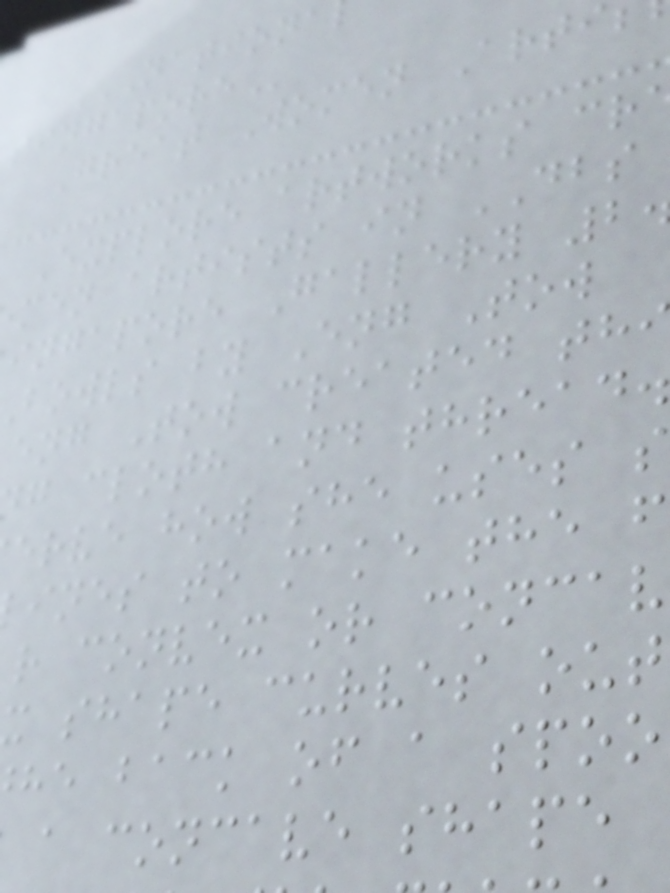Great Women Arti
Explore artworks cr
men artists in DBS
ingapore Gallery 2
bowls by Eng Tow
eng Tow created th
g cloth and thread.
erve how she uses s
ines to make the f
r convex or concav
shape curves out
he back of a spoo
a concave shape
